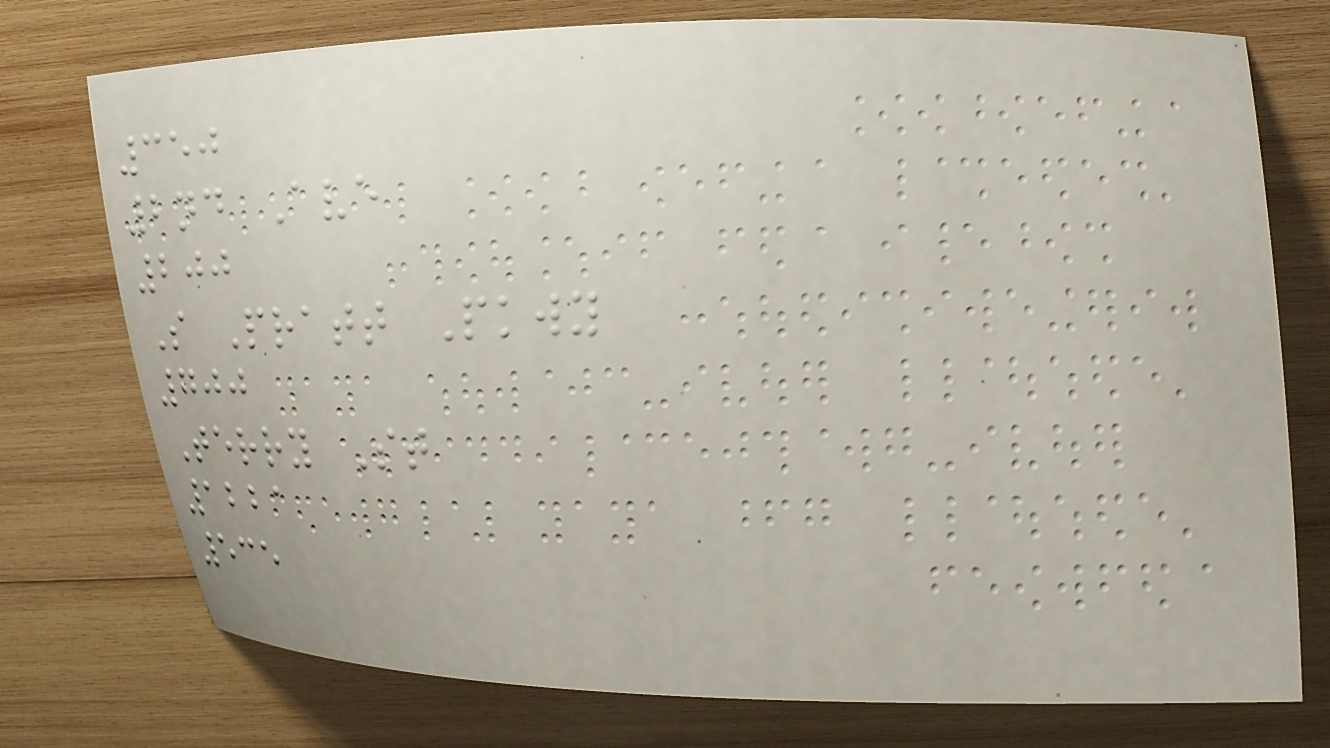350
2nd Ave
200
S Pratt Pkwy
700
Terry St
1221
535
